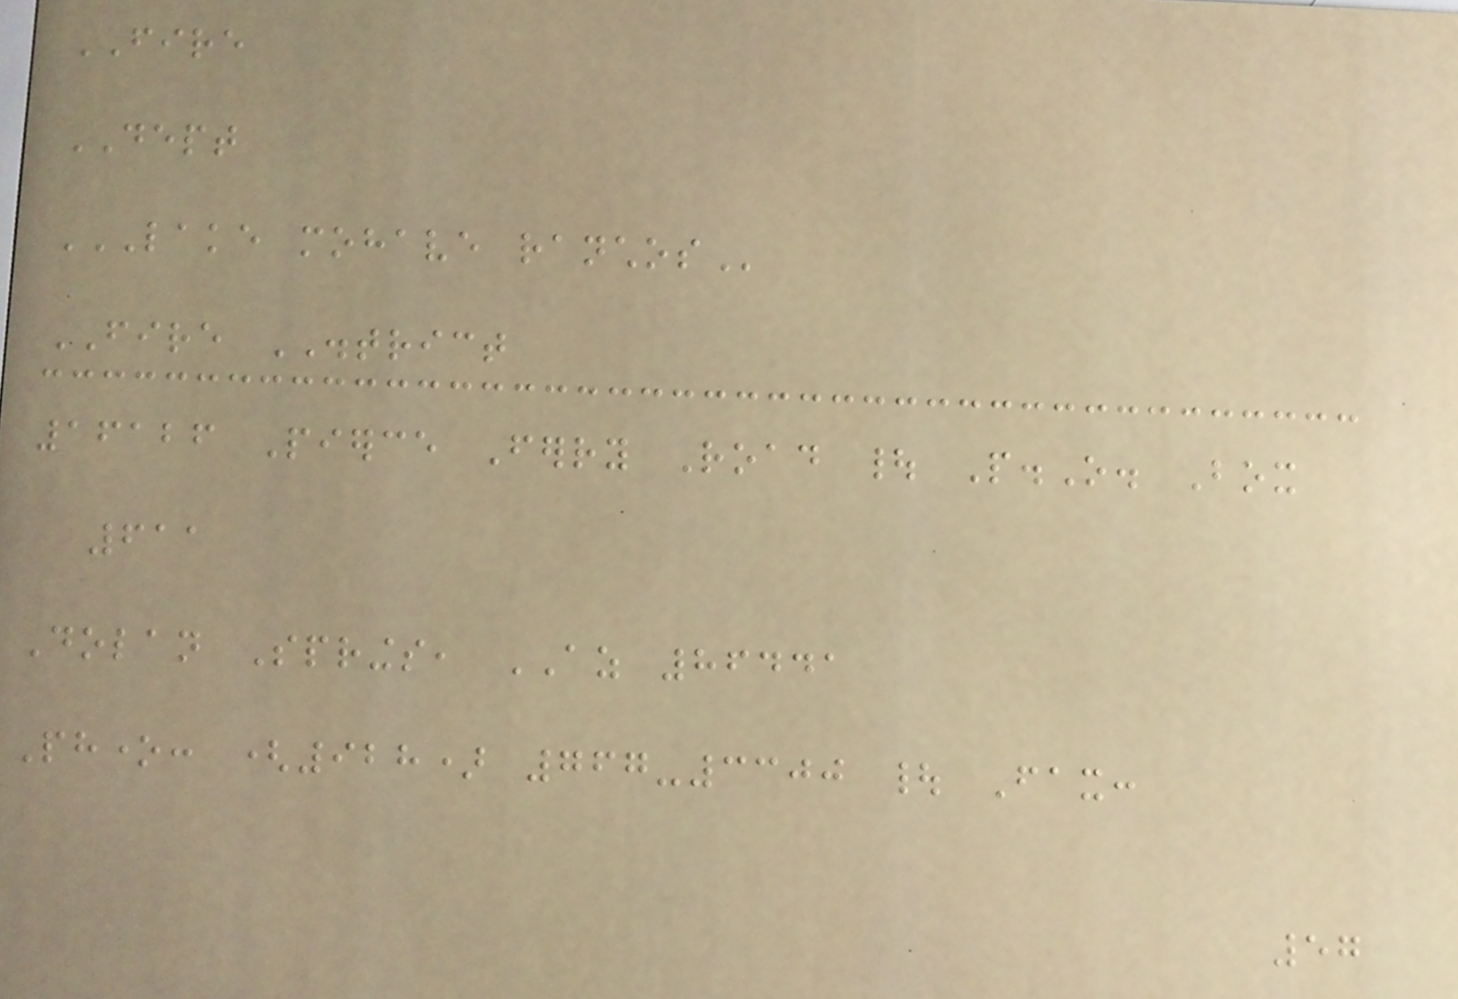FIRE
DEPT
LAKE MOHAVE RANCHOS
FIRE DISTRICT
16126 Pierce Ferry Road | P.O. Box
611
Dolan Springs, AZ 86441
Phone: (928) 767-3300 | Fax:
57
